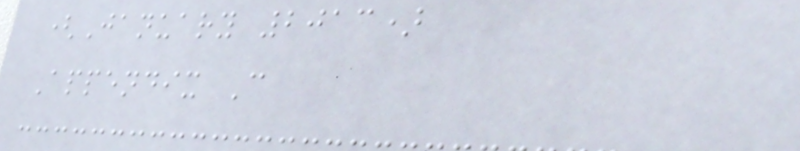(January 2013)
Appendix C
